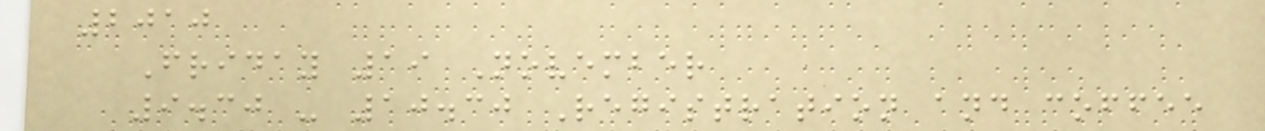2010
Friday 19 November
9.30 - 10.30 Registration and coffee
